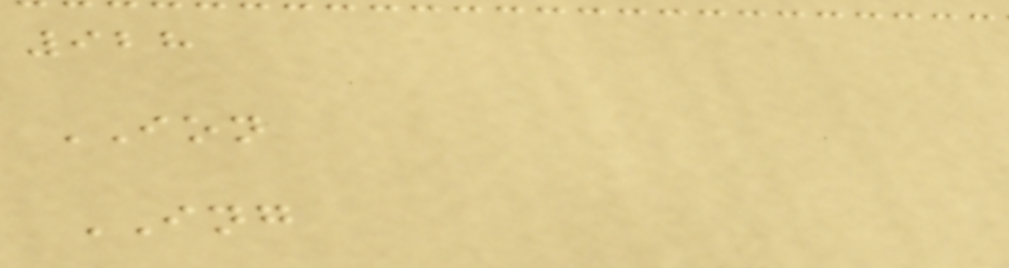928
ION
ING
